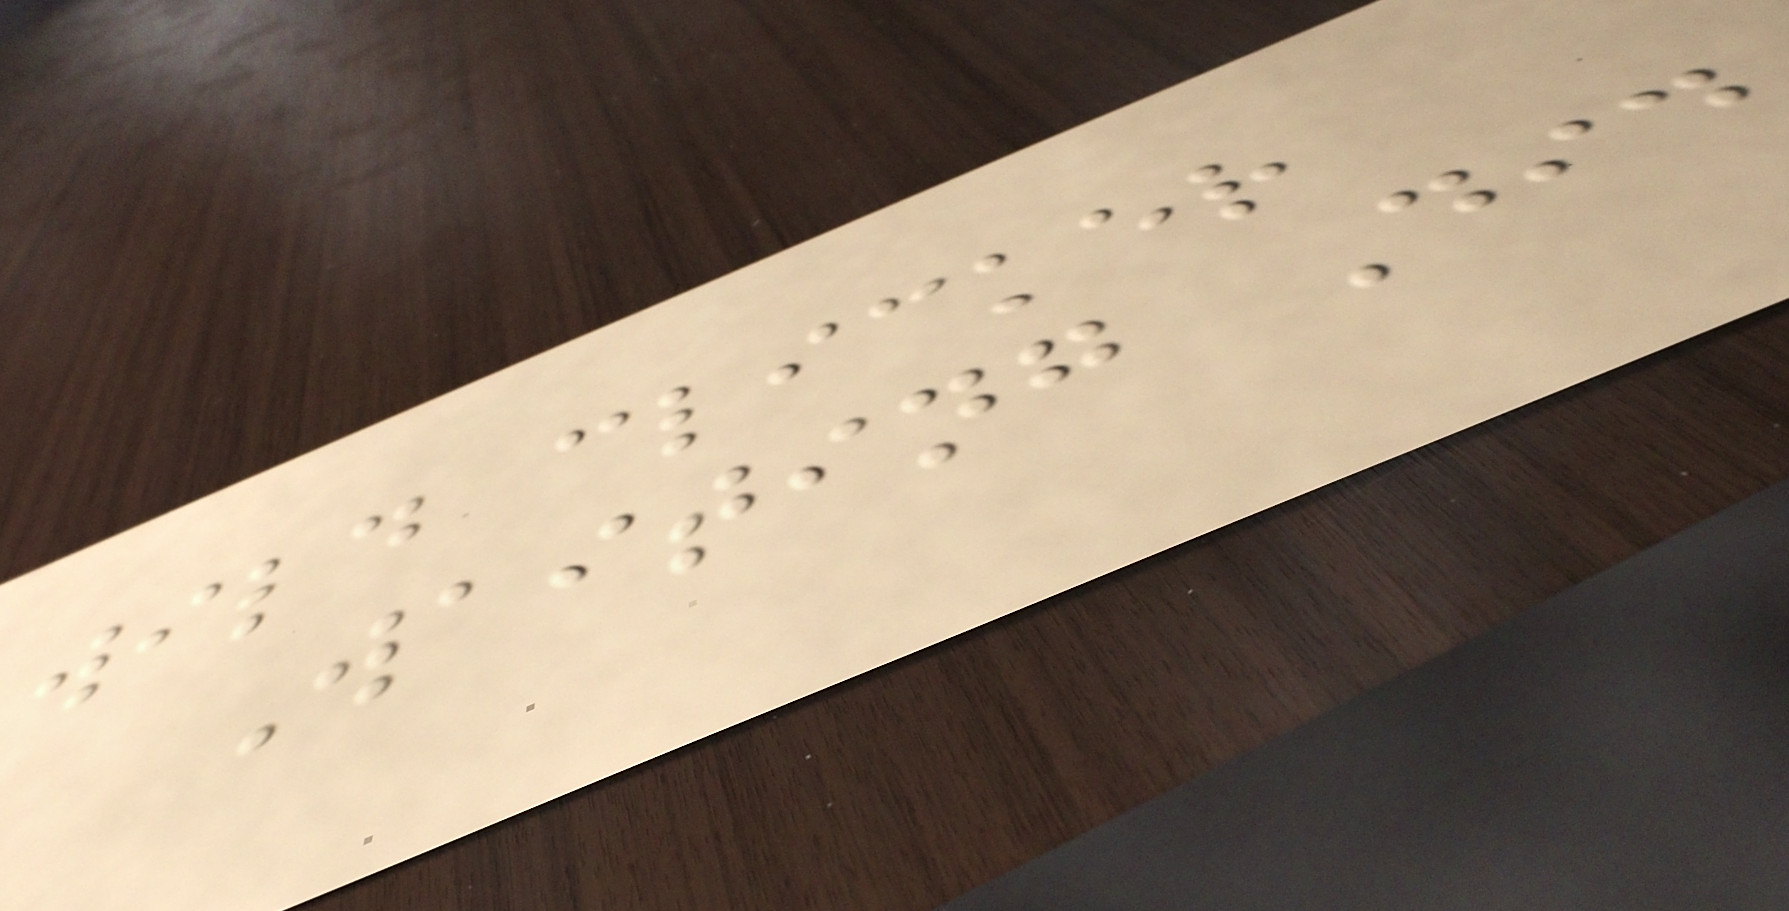wild clicker
Waiting Did
